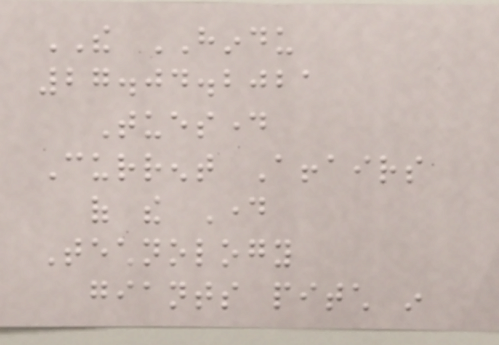THE HINDU
27.04.2021
Tuesday
Current Affairs
of the Day
Technology
giants pitch in
